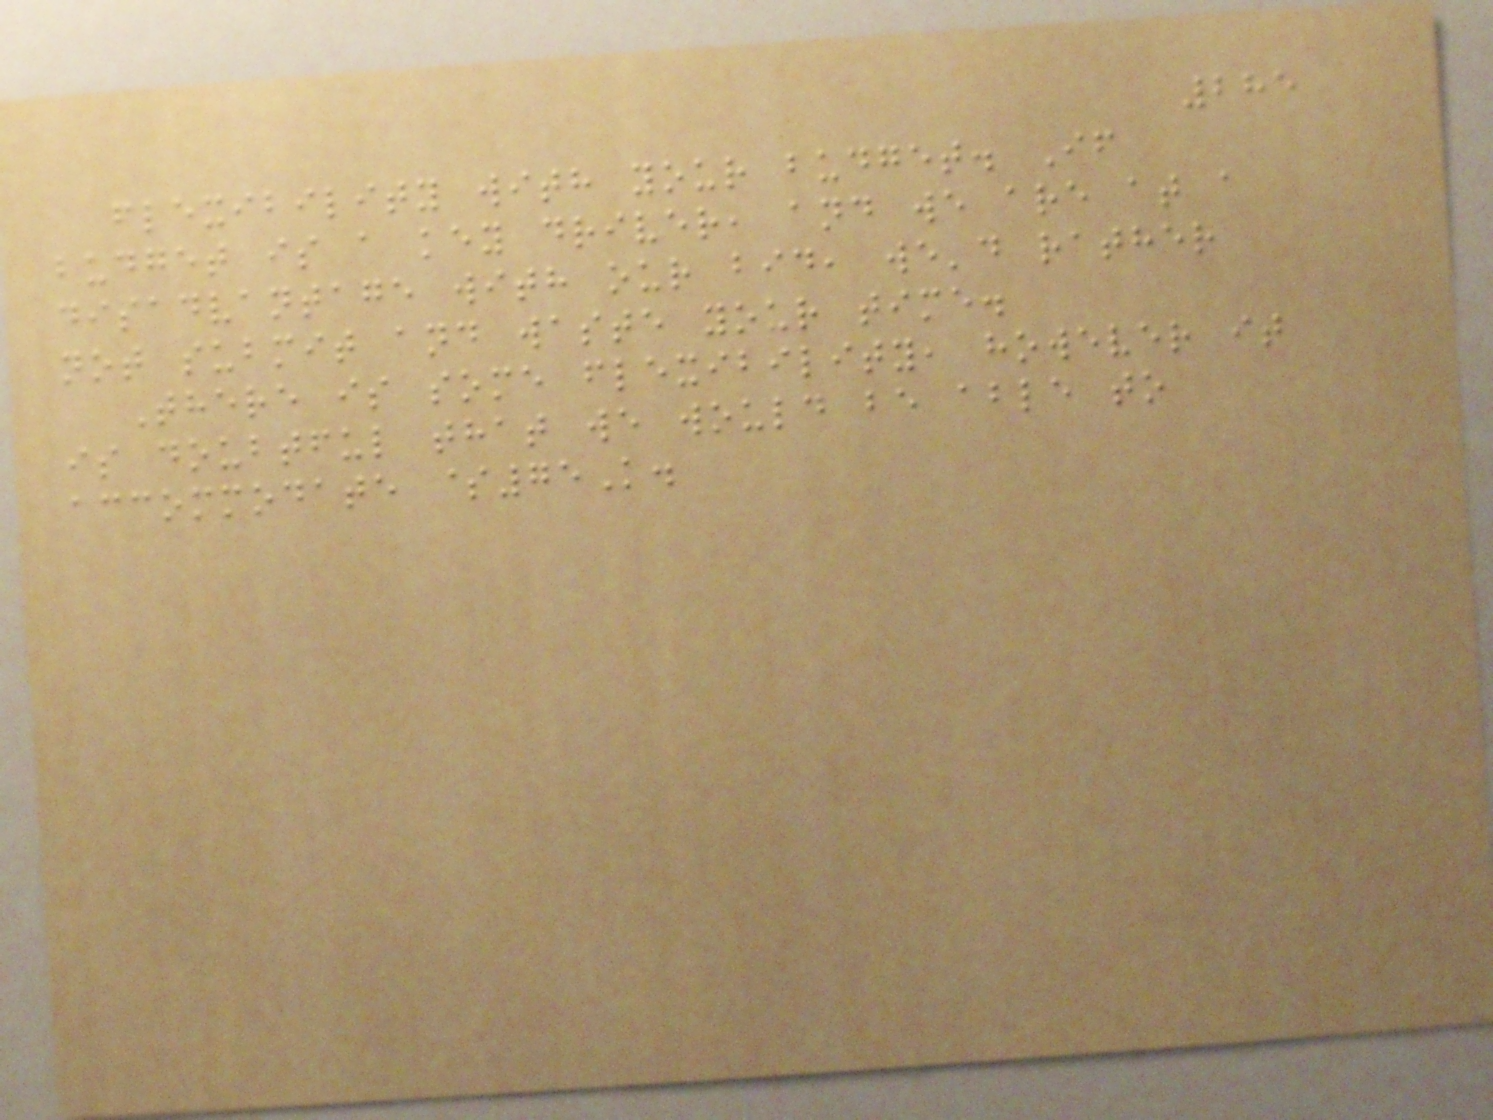285
flexibility with your budget. If
budget is a key driver, and we are at a
disadvantage with our bid, we'd rather
not submit and waste your time.
There is some flexibility, however it
is doubtful that we would be able to
accommodate $75K.
